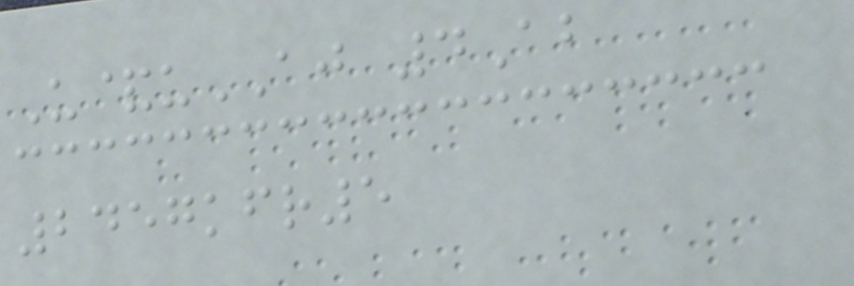U&uAJ 4Ab
2457kfr5
